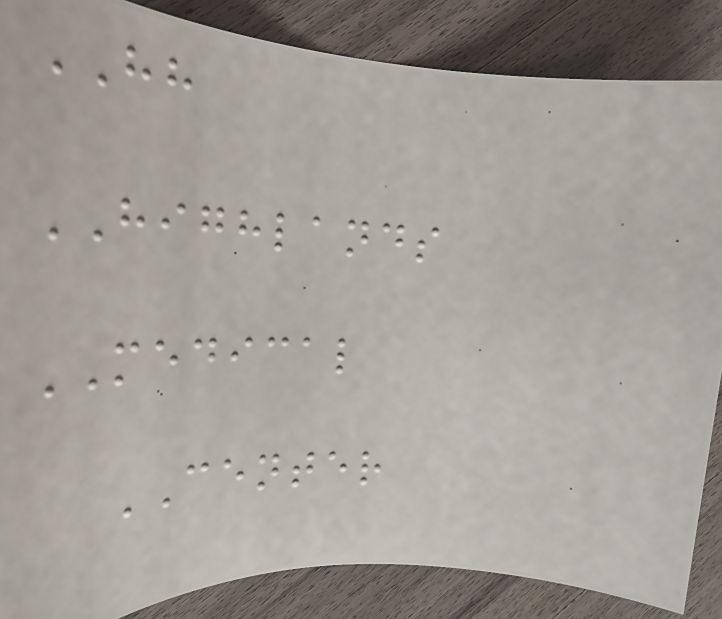HH
HIGHLANDS
MEDICAL
CENTER
